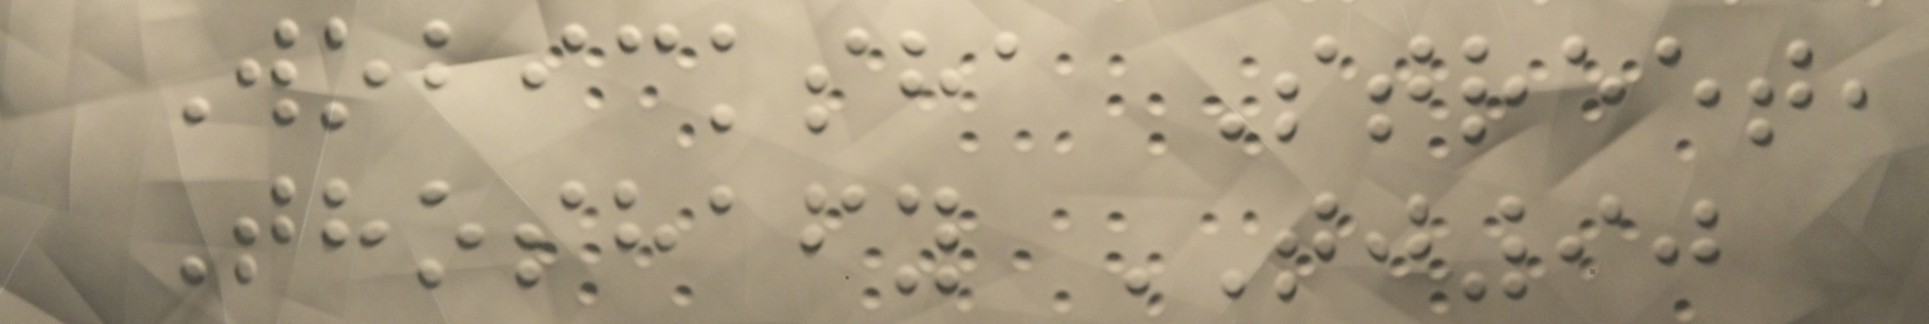Wobicksha Street,
Thoshafy TJ90
